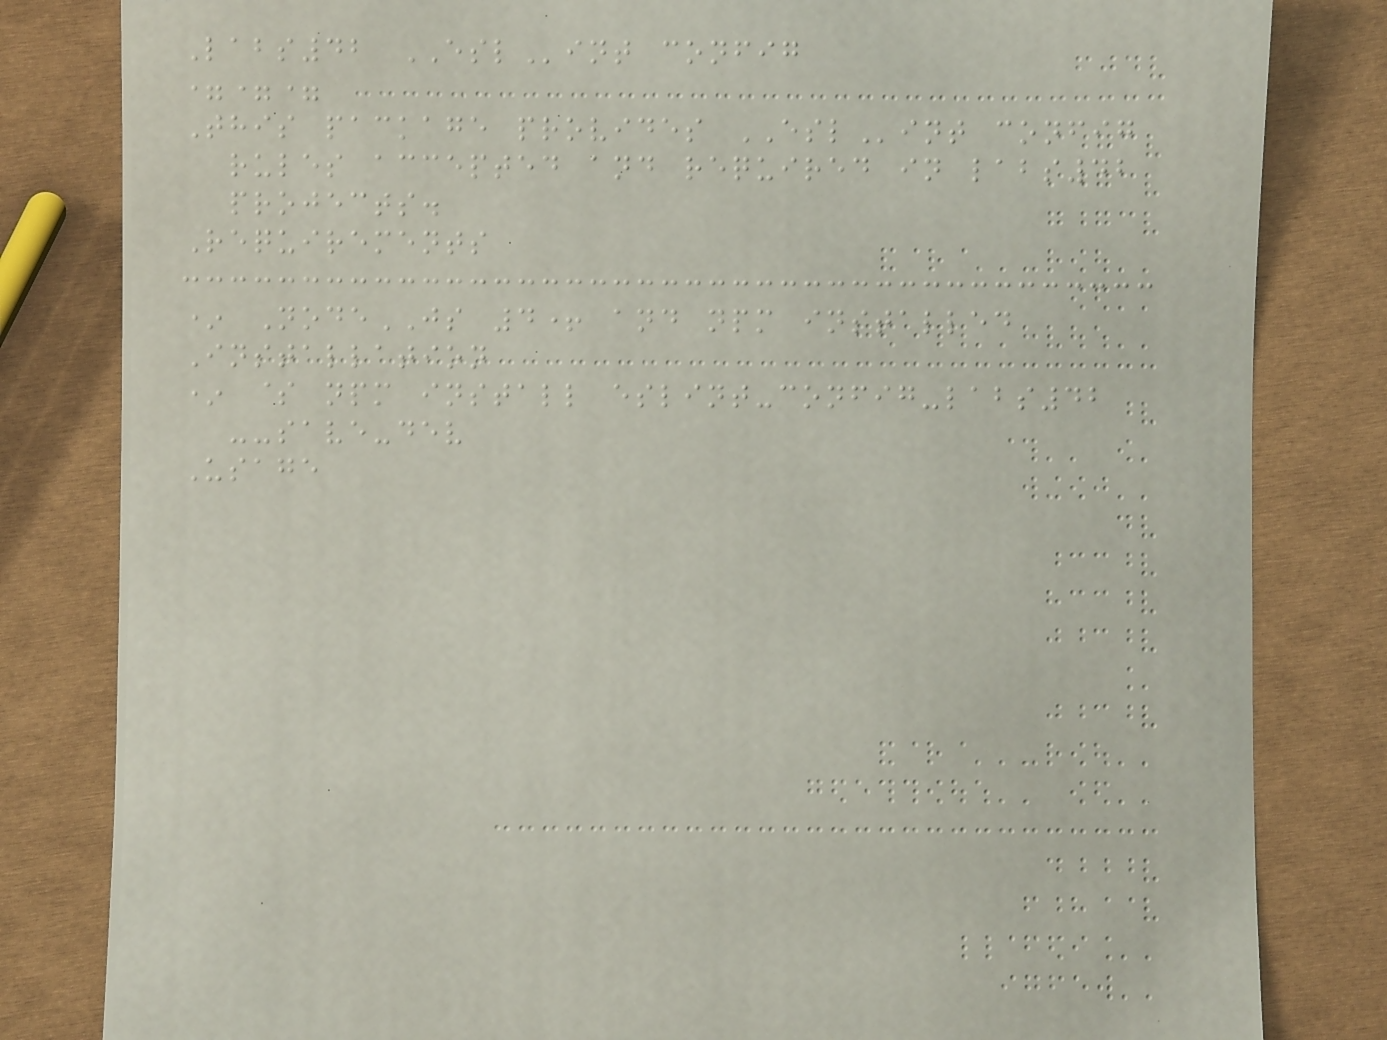Labs42 ESLint config
===
This package provides ESLint config
rules accepted and required in labs42
projects.
Requirements
* NodeJS 4+ and npm installed
Installation
* $ npm install eslint-config-labs42
--save-dev
Usage
